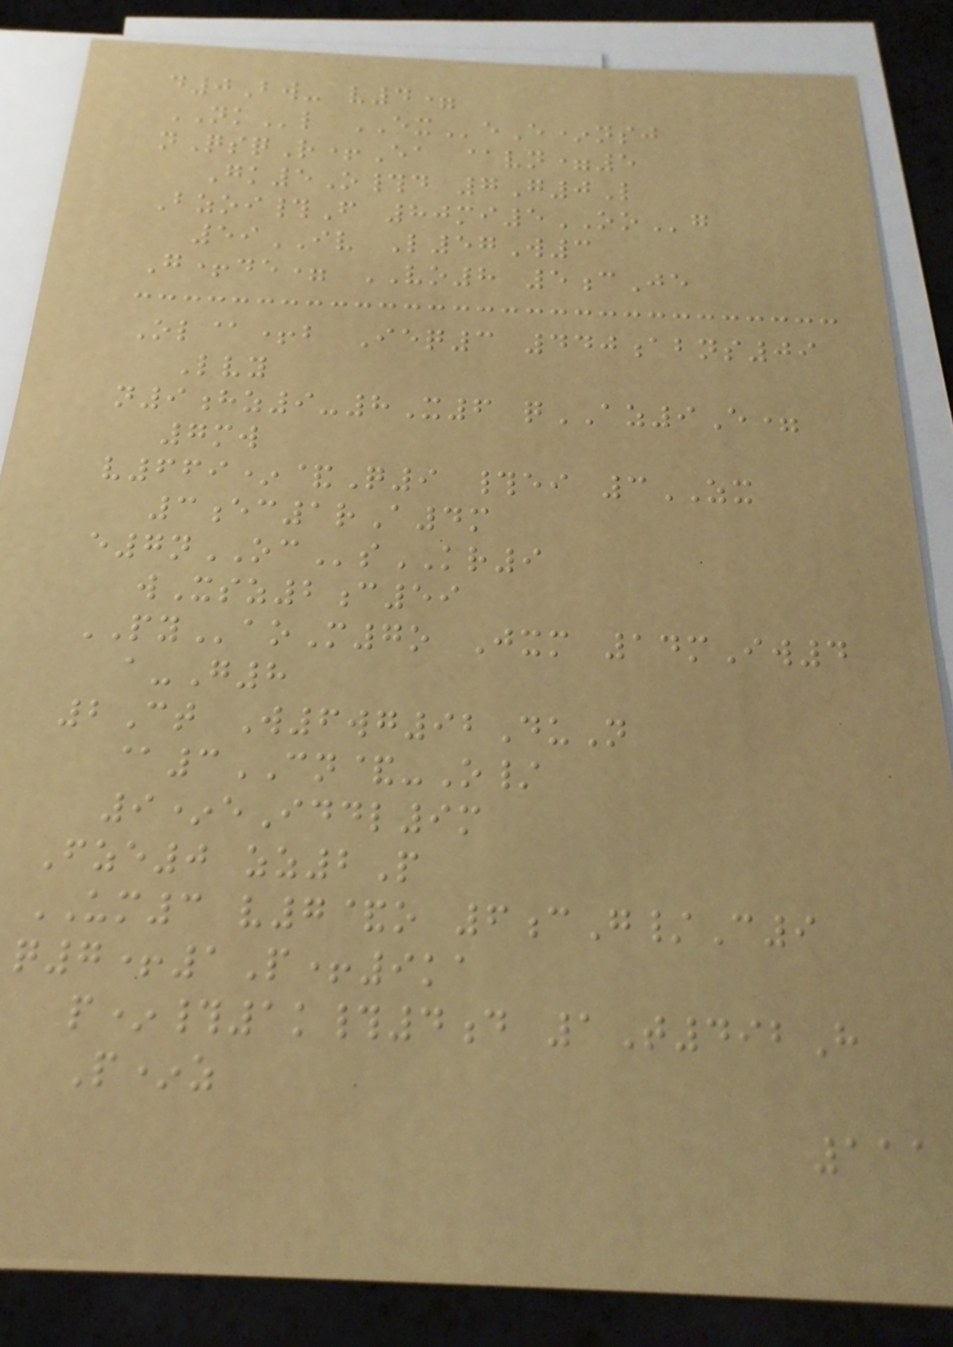d0Bw- v4=
NKl EXeE*nsj
nQsqR+Ea @vn=5
Gk5O#d 7G0L
Bzoi#F 80mi5OOg
59IV L57W3
G+de= VO8 5cJe
Ol@+b Ieq3 440abns09
Lvy
n9hz9-8X6 qAZ9E=
7mw
v669*&Q9 #ei 3ZX
3ec1rA4m
e7nOCsKR9
wXsz2c59
PYaoM7o Jxm 14mIw4
a-G8
2Ct W6wg92DuN
@3CN&-O/
9*eIddl9m
Fze0 zz2P
UM3 v7&o 6cG/C9
q7+1P+9ka
p*#1k#4d 1T492H
P*z
111
